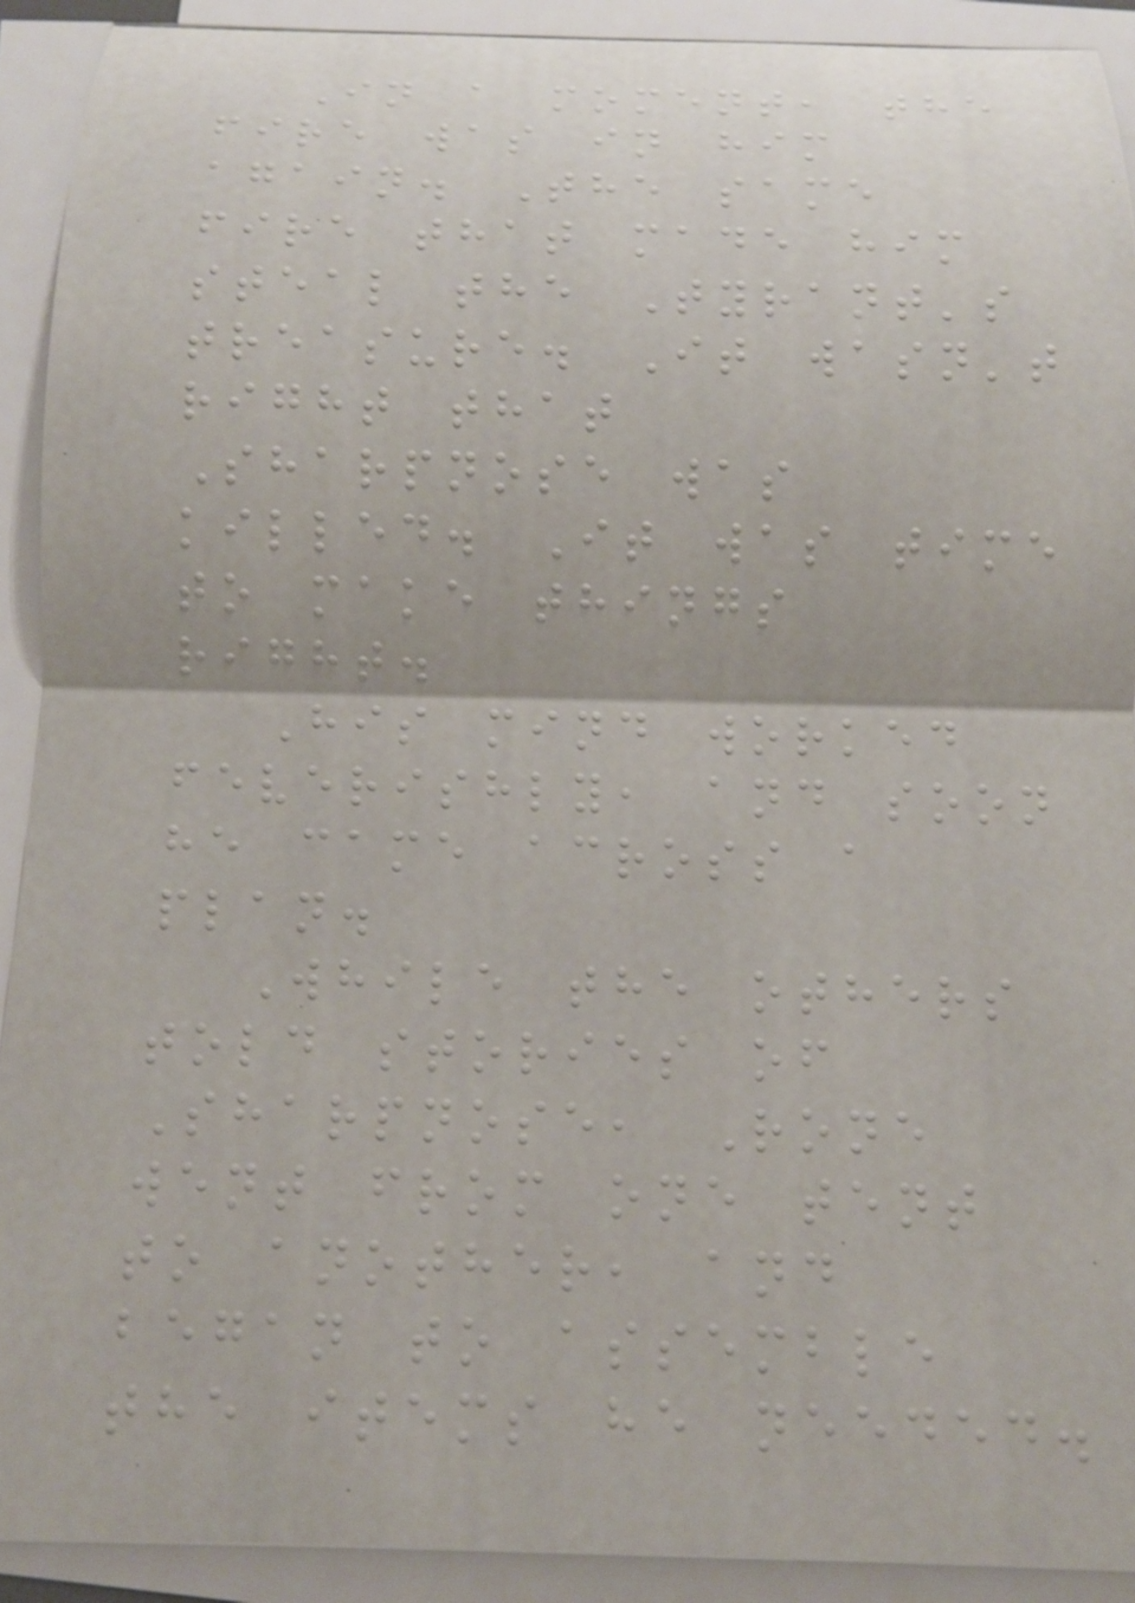In a moment, the
fire was in him
again. The same
fire that made him
steal the Tyrant's
treasure. It wasn't
right that
Sharpnose was
killed. It was time
to make things
right.
His mind worked
feverishly, and soon
he came across a
plan.
While the others
told stories of
Sharpnose, Rone
went from one tent
to another, and
began to assemble
the items he needed.
